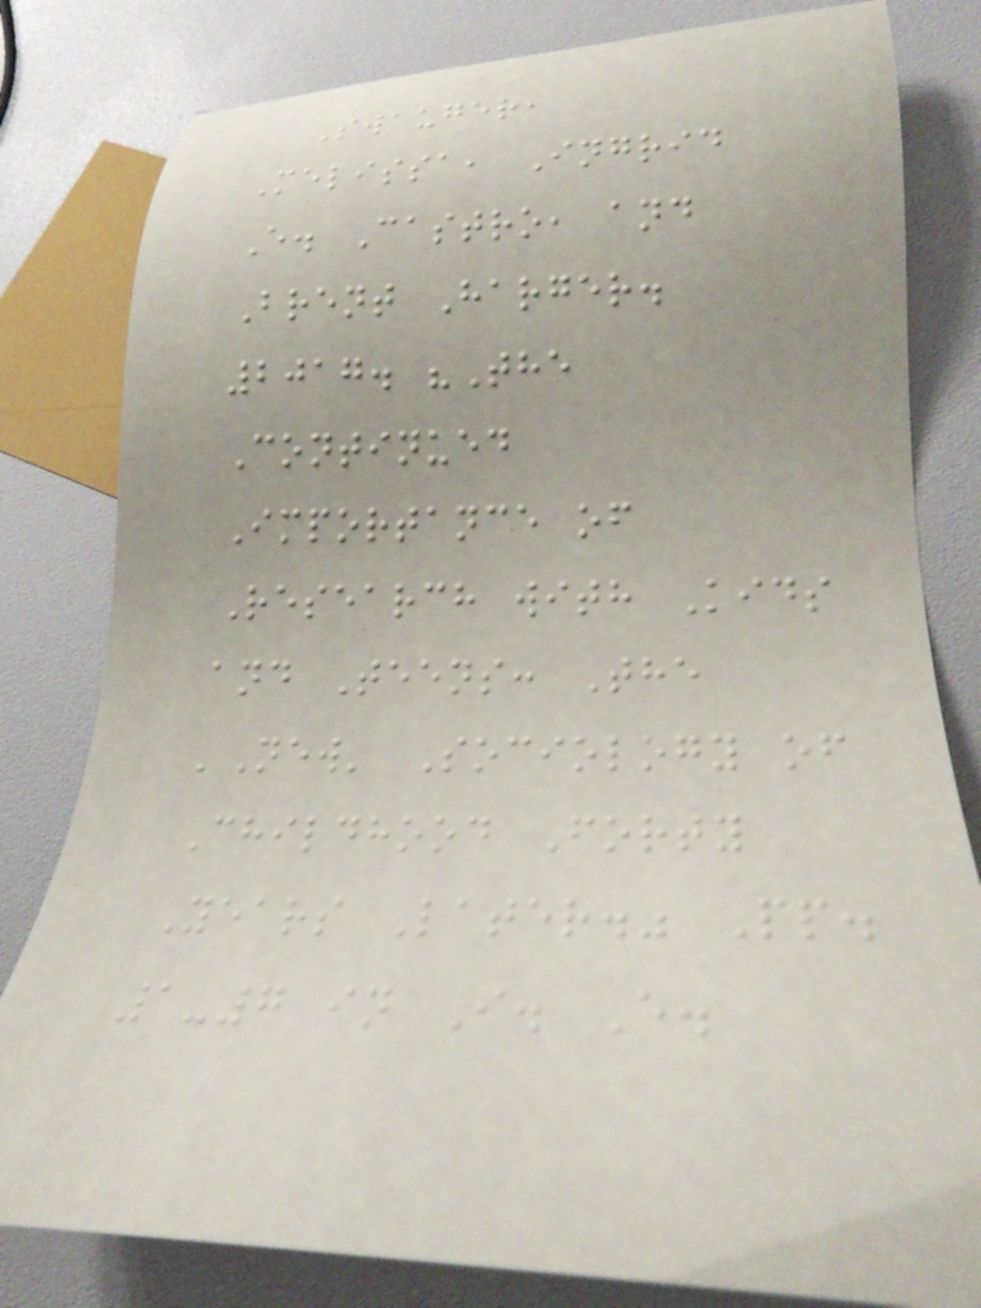Swauger,
Melissa, Ingrid
E. Castro, and
Brent Harger.
2017. "The
Continued
Importance of
Research with Kids
and Teens: The
'New' Sociology of
Childhood Forty
Years Later." Pp.
1-7 in I. E.
